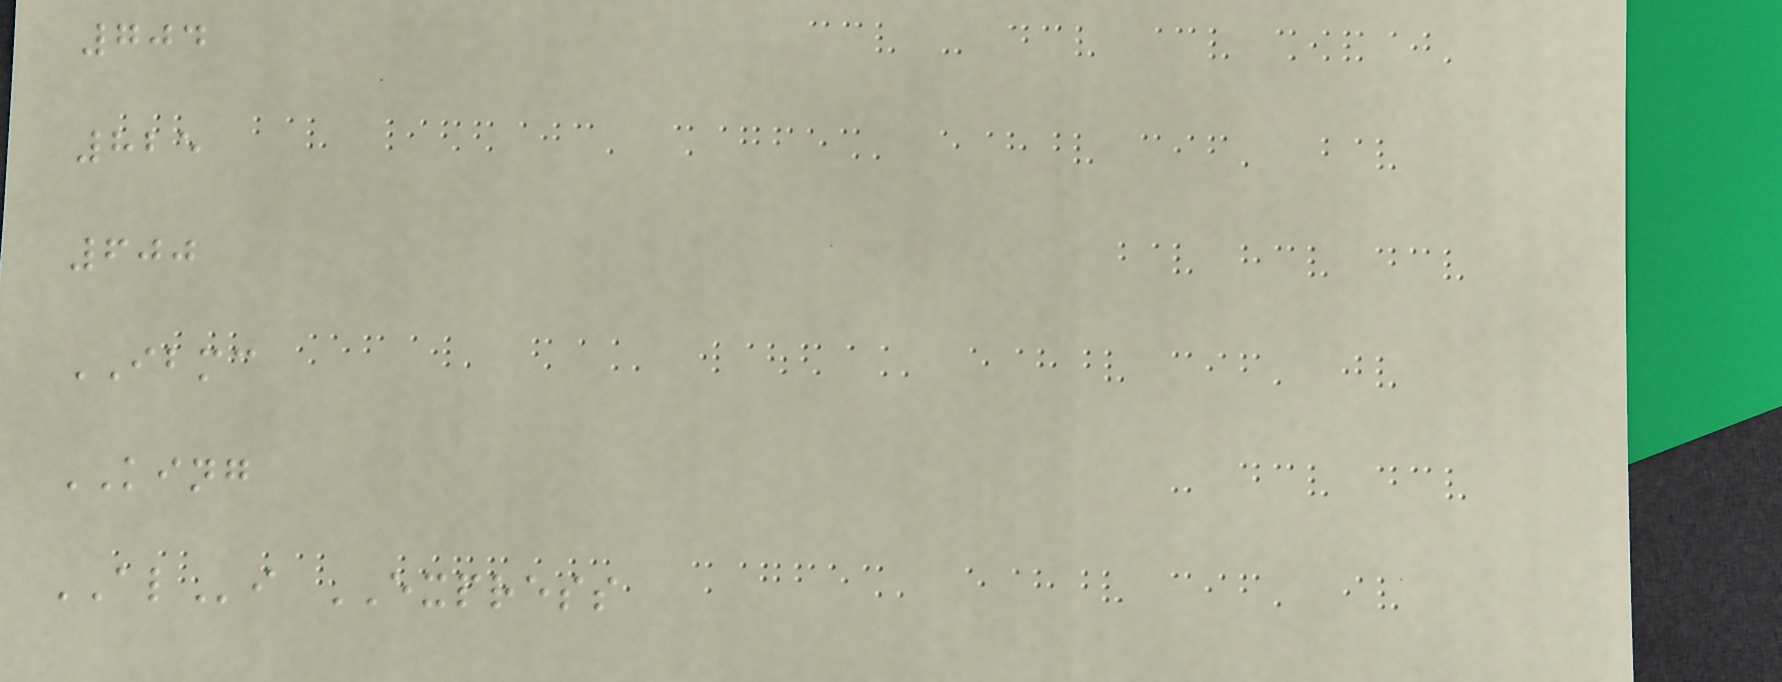704
825
600
IBMC
KING
ALi EXPRESS
